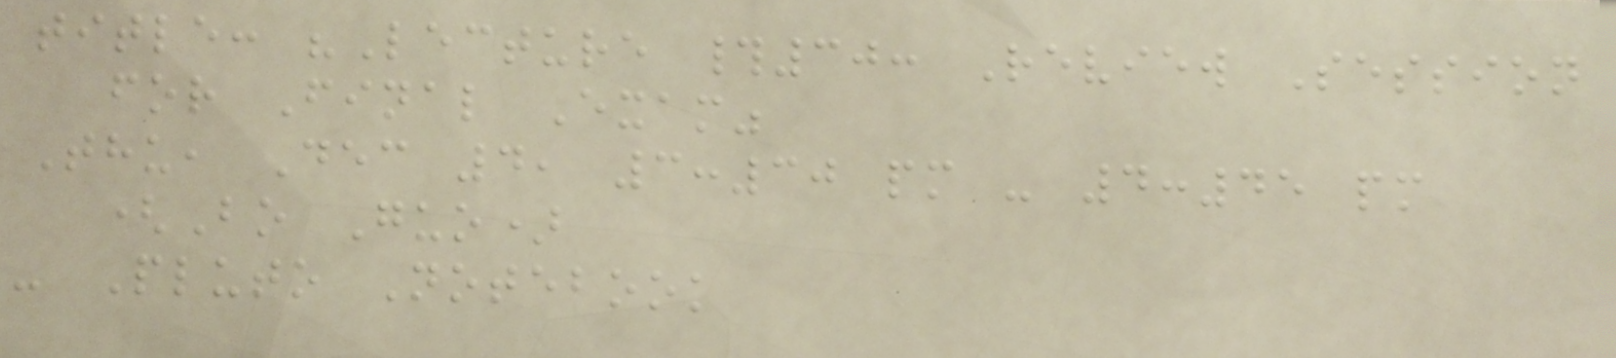title: "Lecture #30: Review Session
for Final Exam"
Thu, Dec 4, 3:30 pm - 4:45 pm
(Bo Guo)
- Pluto Notebook
